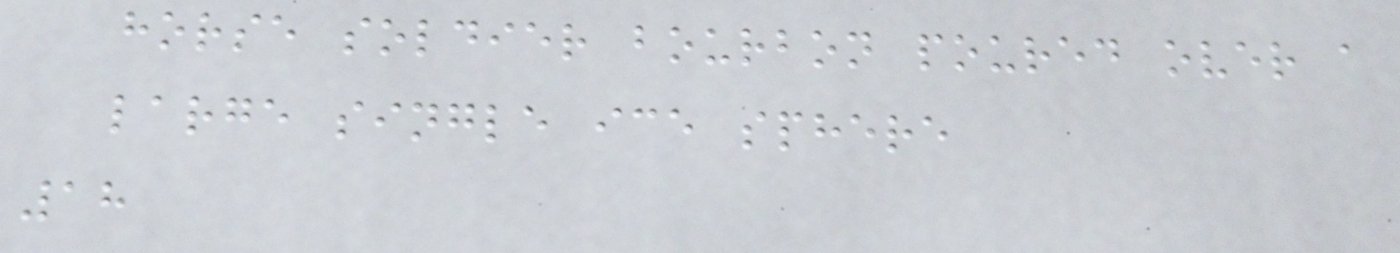horse soldier bourbon poured over a
large single ice sphere
18
